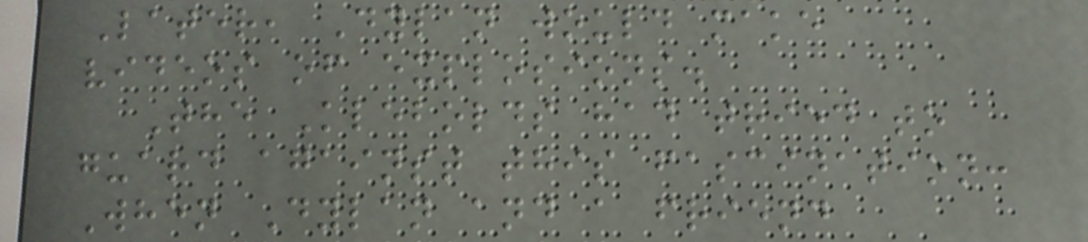Later, Dylan would make
videos of explosions.
The Klebolds had tried to
guard against this fascination:
When Dylan and a friend
